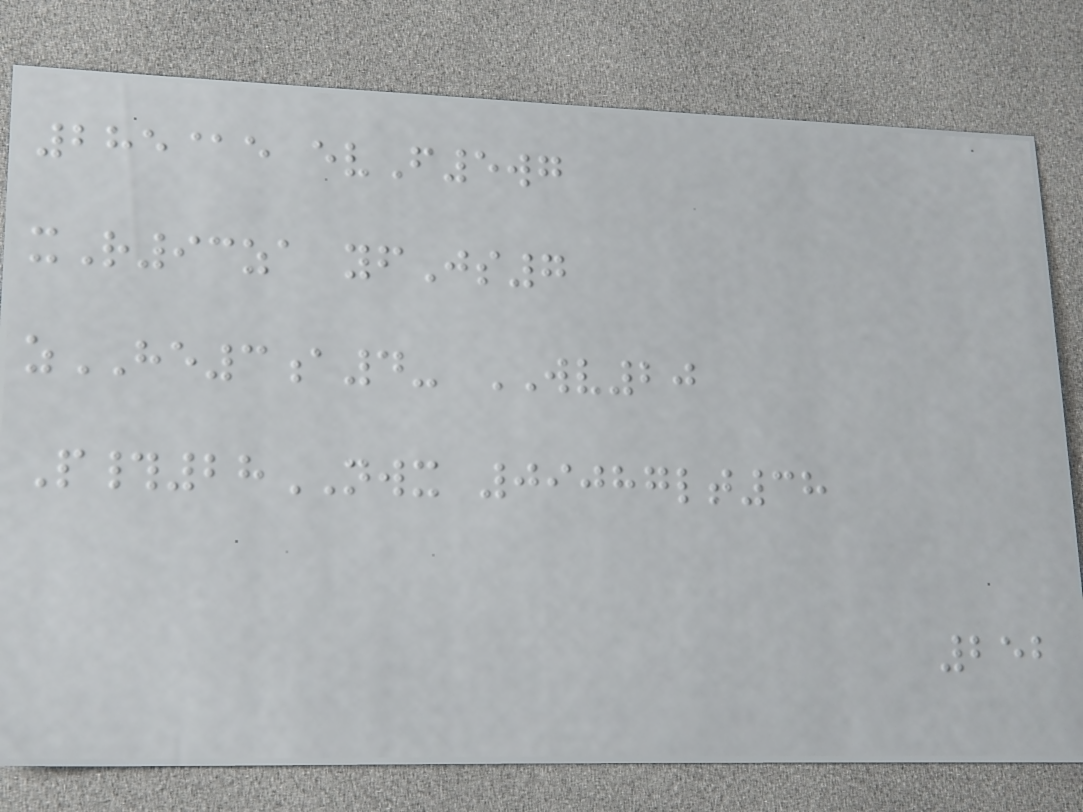285@e evF5wg
xR93za yfJs7
zHE3a4- WV20
P#28NWX 09087lt38
252
